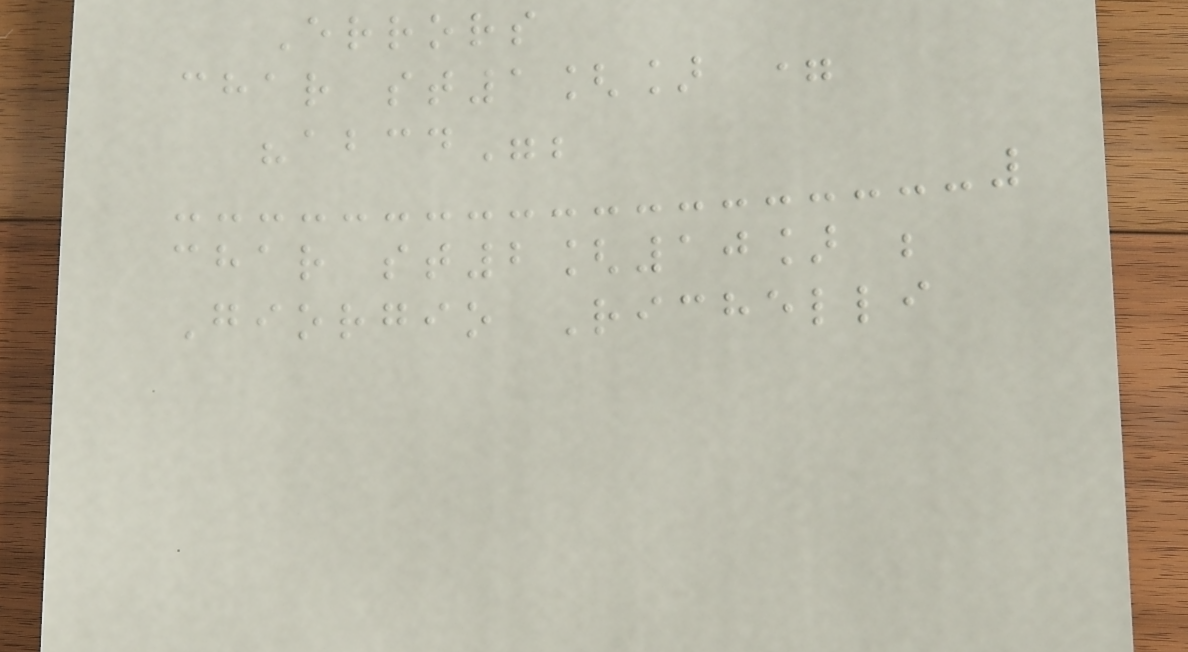Errors
char st1[] =
"abcd";
char st2[10] ;
Giorgio Richelli
